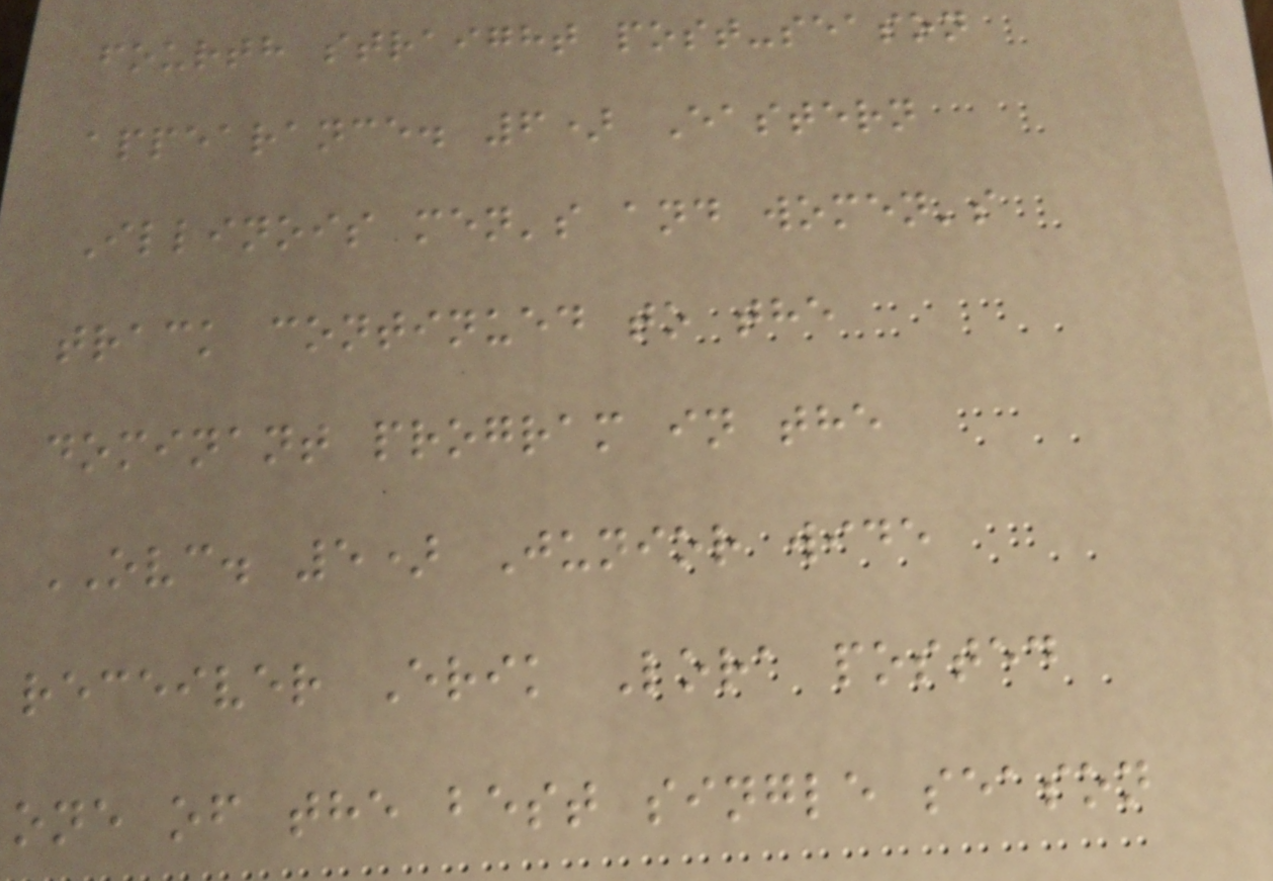fourth straight post-season
appearance. 6) Eastern
Illinois men's and women's
track continued to the
dominant program in the
OVC. 5) Junior wide
receiver Erik Lora posted
one of the best single season
